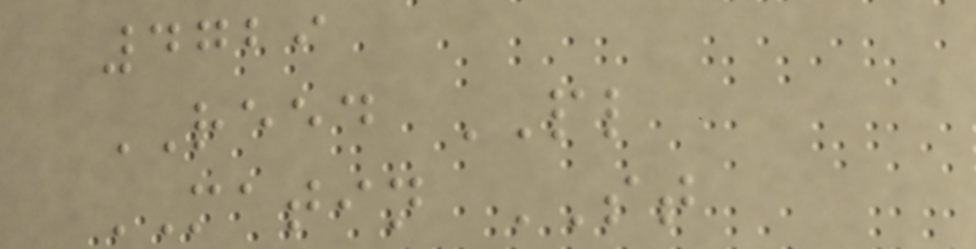4729
REED PL
MATIN ST
